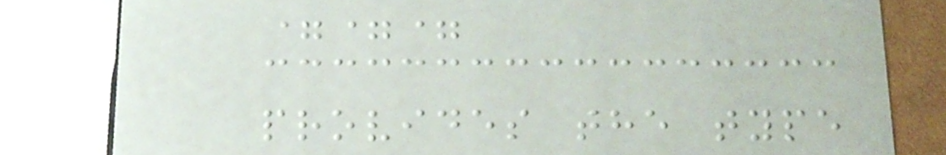===
provides the type
